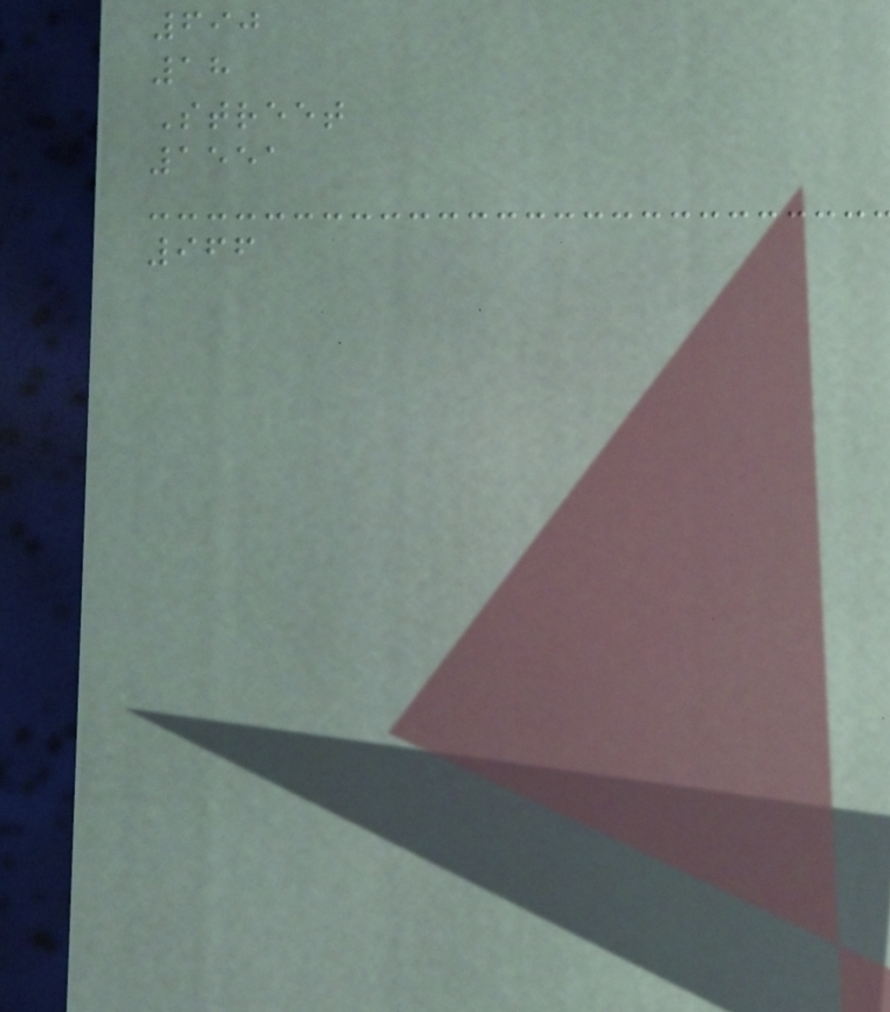690
18
Street
1551
966
